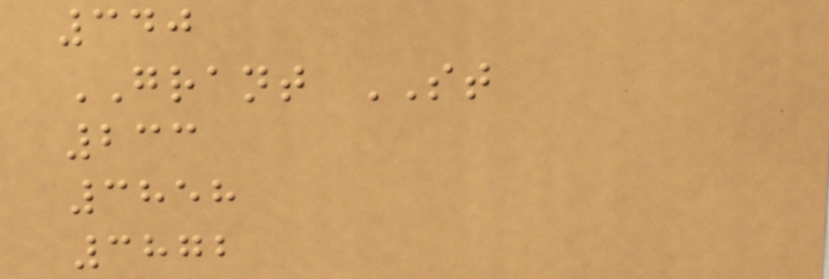340
GRANT ST
233
3858
3872
